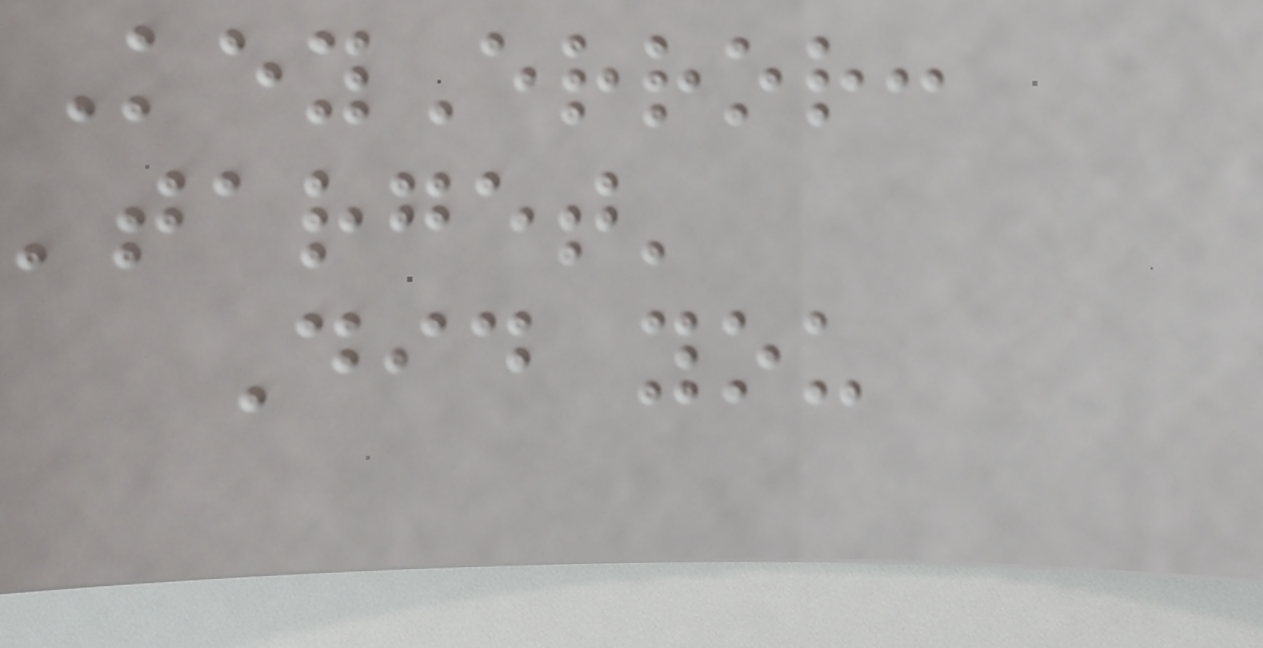KeyError:
'target'
Did you
